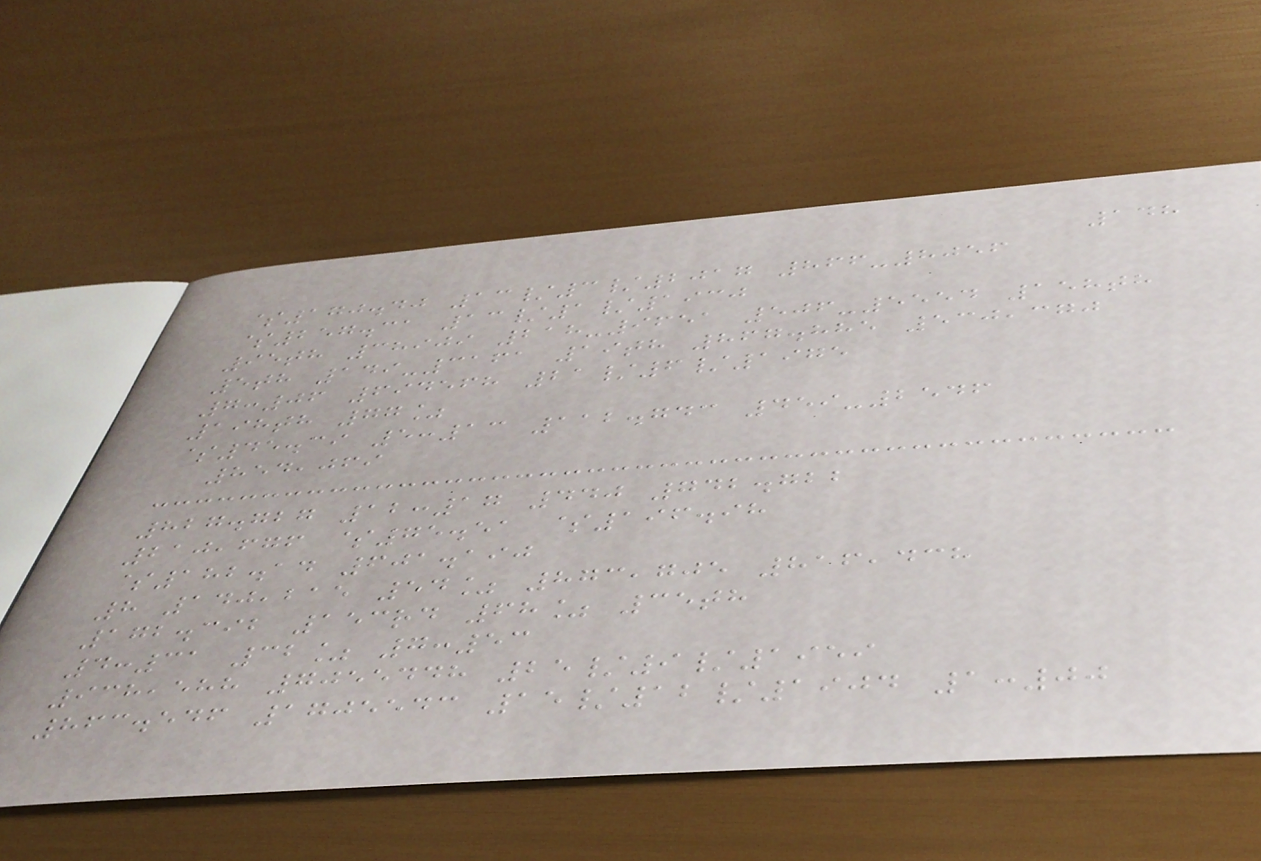148
$170.40 13/3/2017 866-8056
$257.31 13/1/1930
95th 38909 218-9651 506-5554 158th
5th 149-3161 19th 867.885 530,370
7:06 694568 21/6/1975
198th 77%
$45.39 5:13 112.743 459-2546
854,069
827.727 12:17 440 742.722
210,676 $75.51 $196.98
$182.14 601.190
8 140,215 54% 873,705 816,438
172.392 153rd 68% 35th
4:31 32% 7:53
938,588 7055448 25/9/1959
863.546 1705543 15/12/1904 1:00
